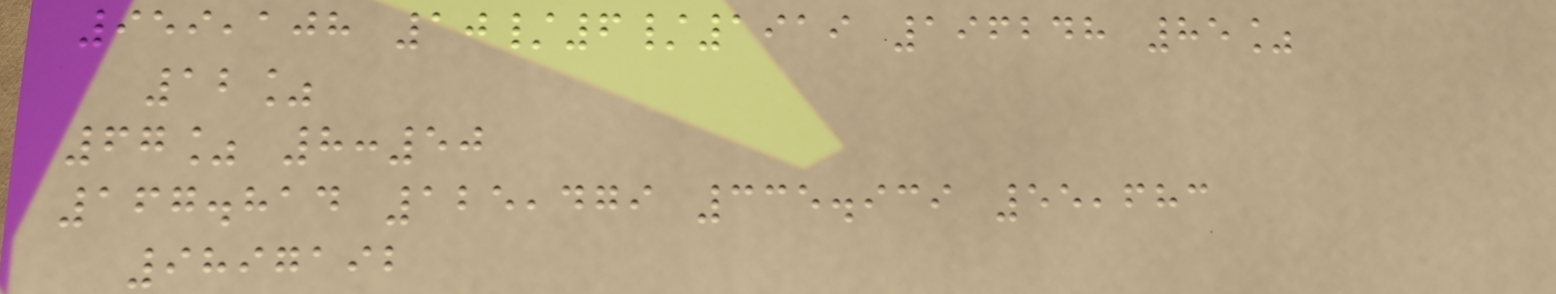959,108 10/6/1919 196248 85%
12%
67% 8:50
167.814 125,479 335.939 55,683
9897192
